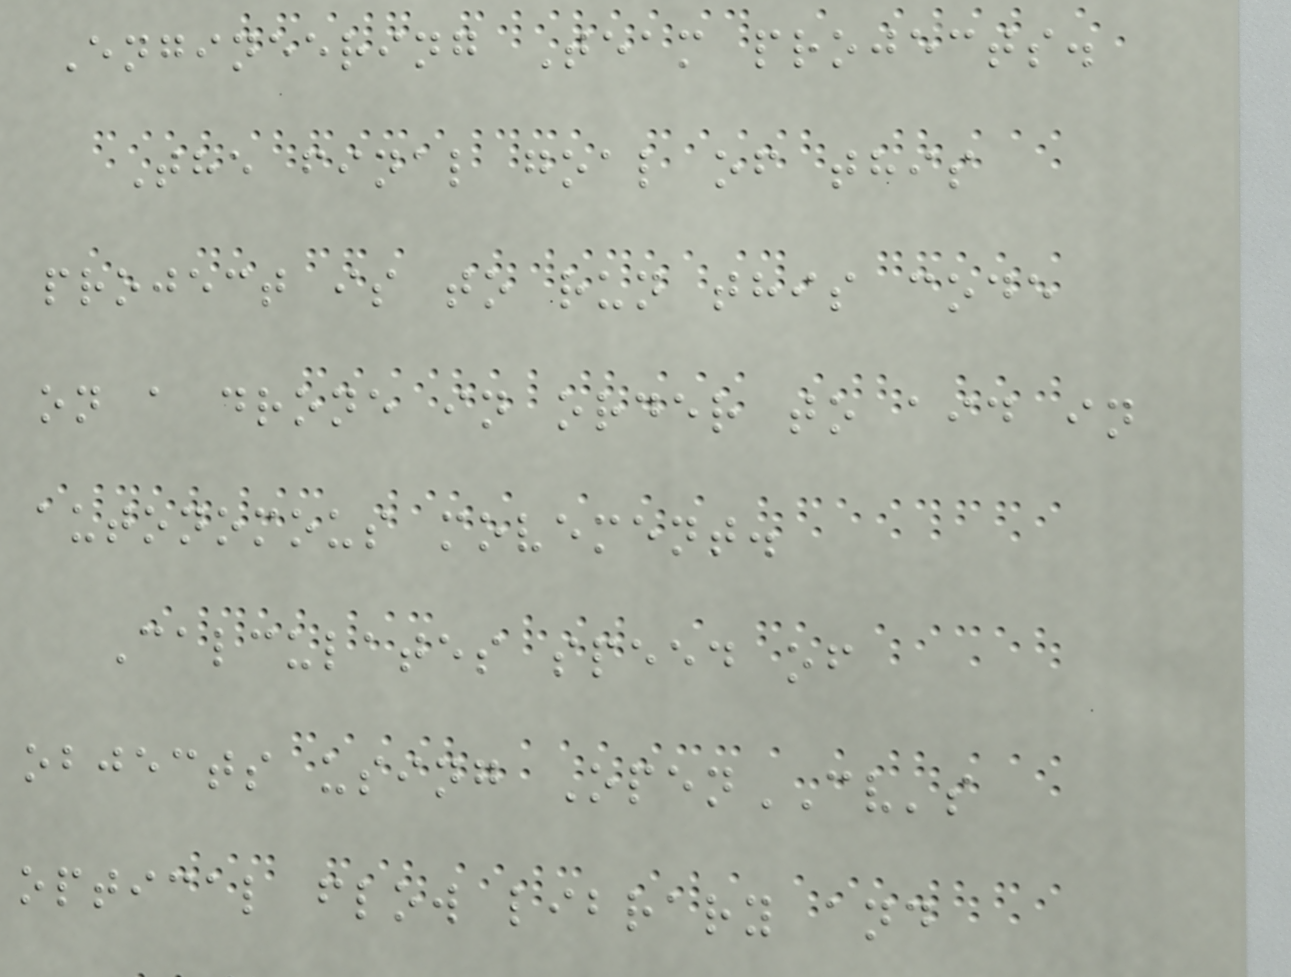Engineering Team projects.
The final goal of this
project is to run this code
on a drone in order to aid in
autonomous movement.
Calculates speed of
objects using OpenCV's
optical flow library and
